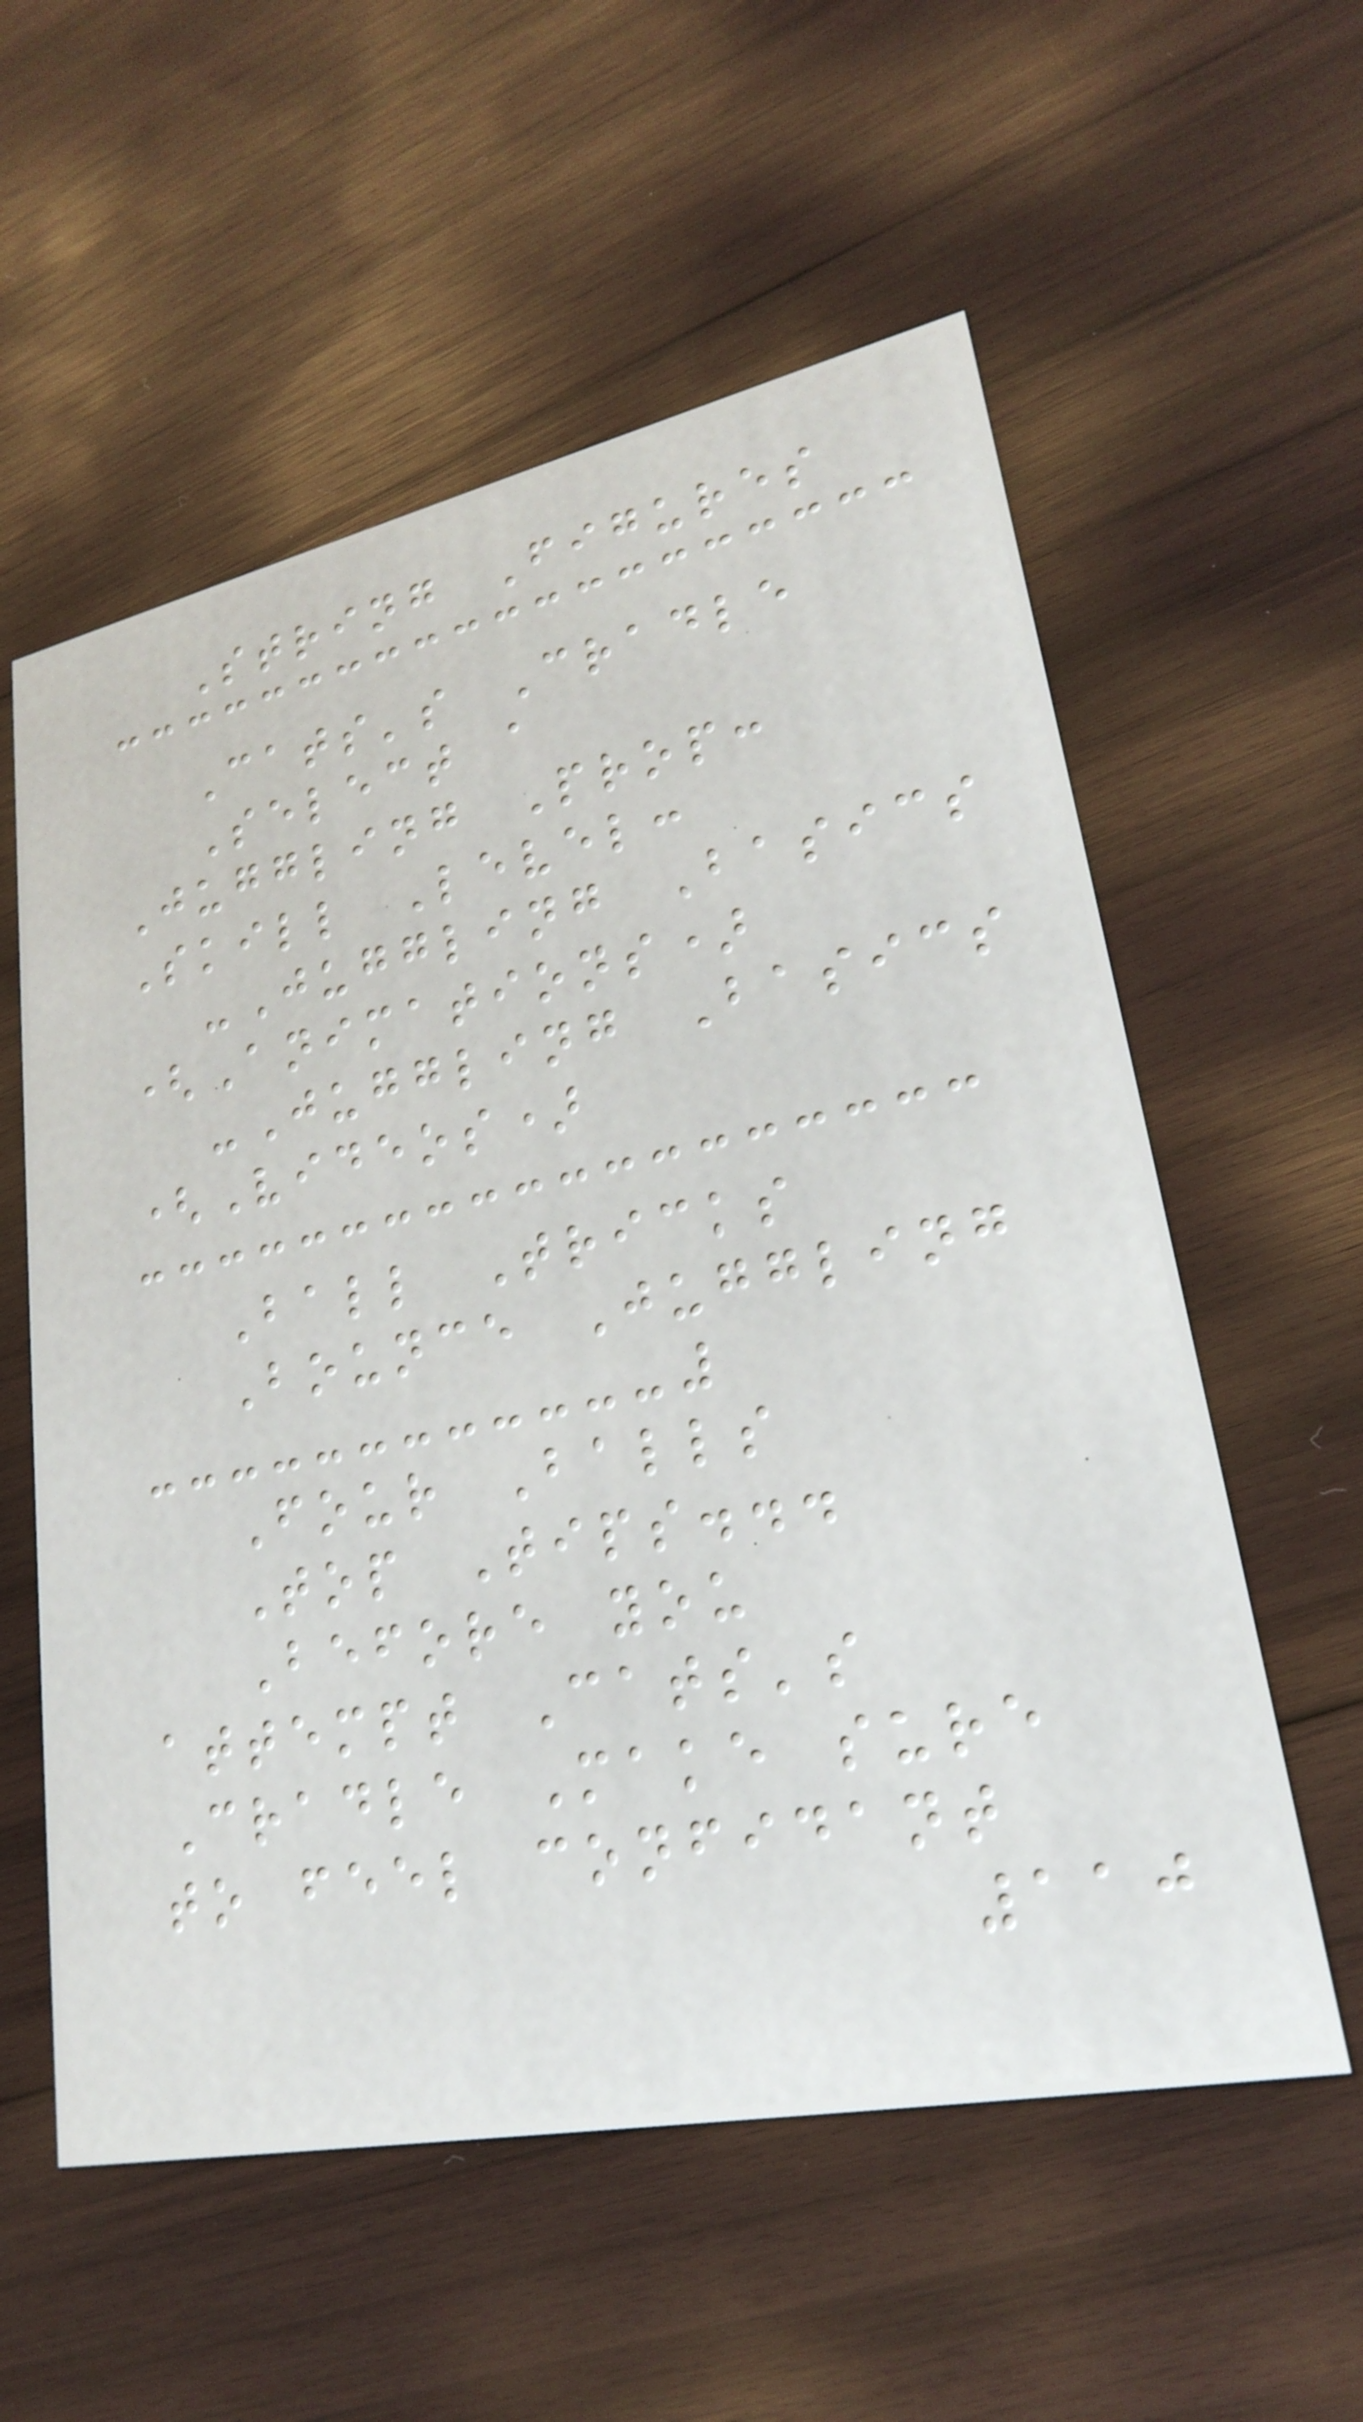String Figures
Cats's Cradle
Select a
Juggling Prop:
Skill Level:
-Juggling Basics
(Animations)
-Juggling Basics
(Videos)
Ball Tricks
Bounce Juggling
Four Balls
Top Tips...
Before you
attempt Cats's
Cradle Make sure
to feel confidant
110
